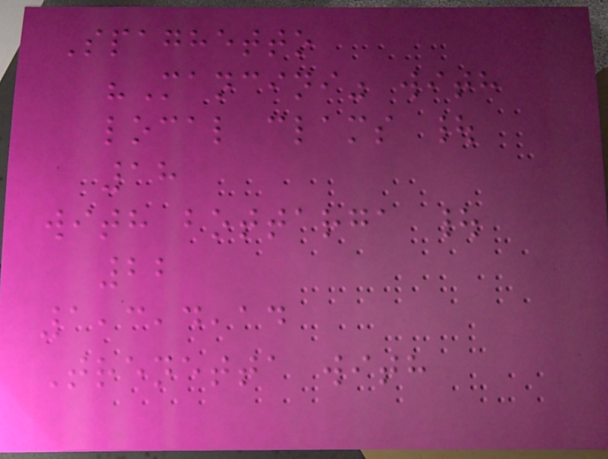Spaghetto
"Mancini" with
local clams |
18
with bottarga |
22
1,3,4,14
Trenetta with
